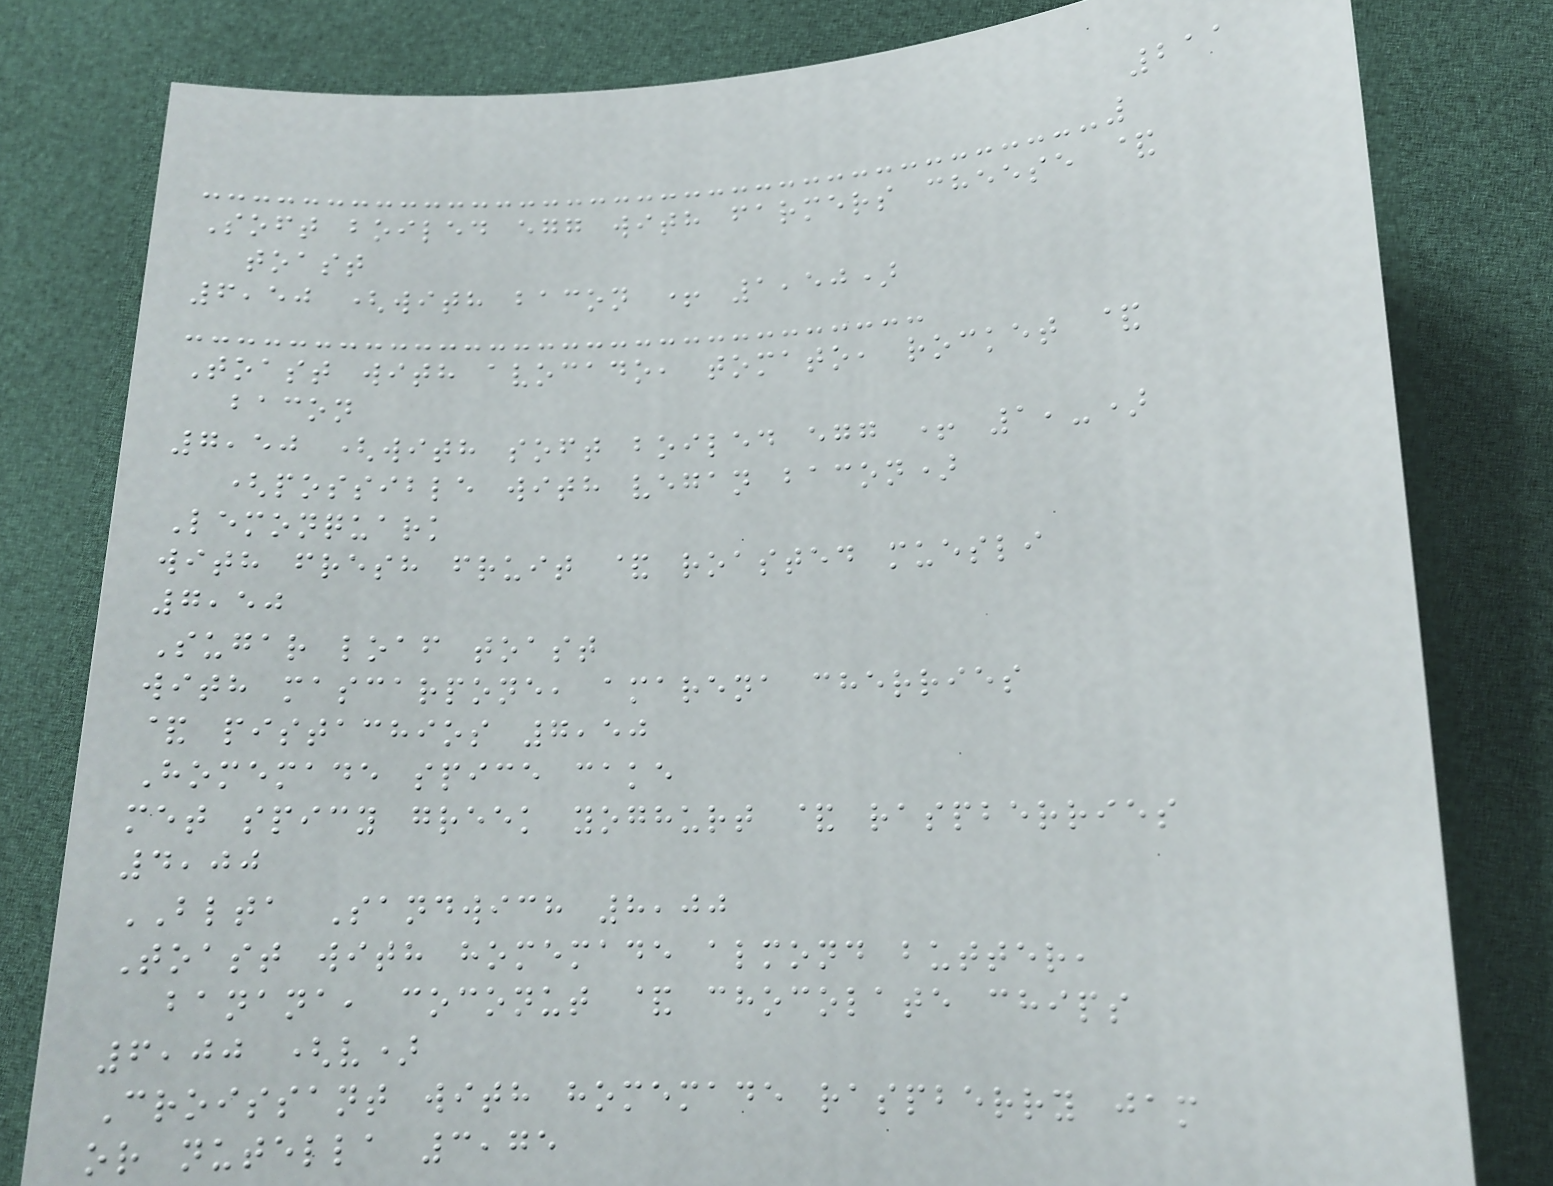211
Soft boiled egg with farmers cheese &
toast
6,50 (with bacon + 1,50)
Toast with avocado, tomato, rocket &
bacon
7,50 (with soft boiled egg + 1,-)
(possible with vegan bacon)
Lemonquark
with fresh fruit & roasted muesli
7,50
Sugar loaf toast
with mascarpone, amarena cherries
& pistachios 7,50
Homemade spice cake
met spicy greek yoghurt & raspberries
4,00
BLTA Sandwich 8,00
Toast with homemade almond butter,
banana, coconut & chocolate chips
6,00 (v)
Croissant with homemade raspberry jam
or nutella 3,75
